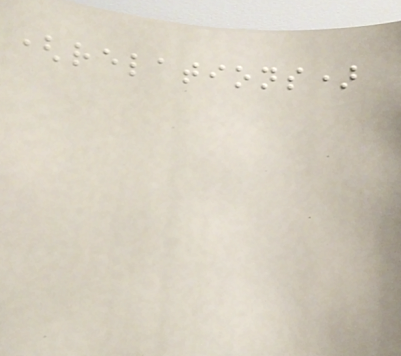(relations)
